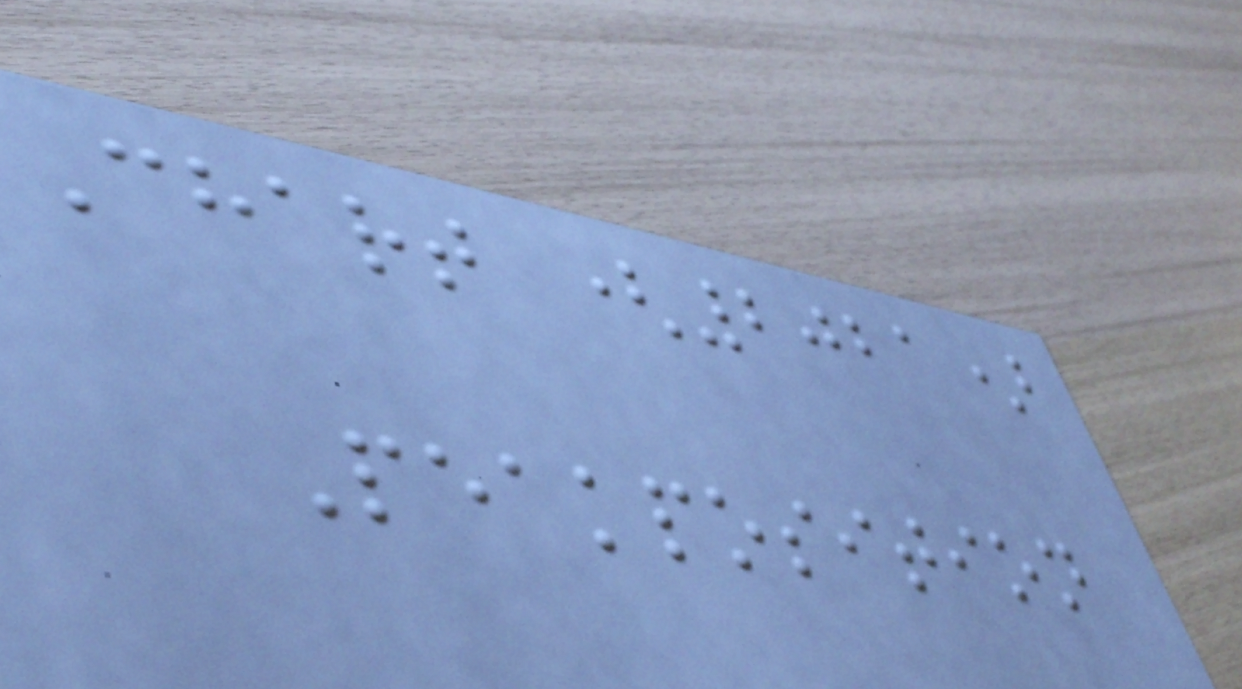Chart (2021)
Peakposition
